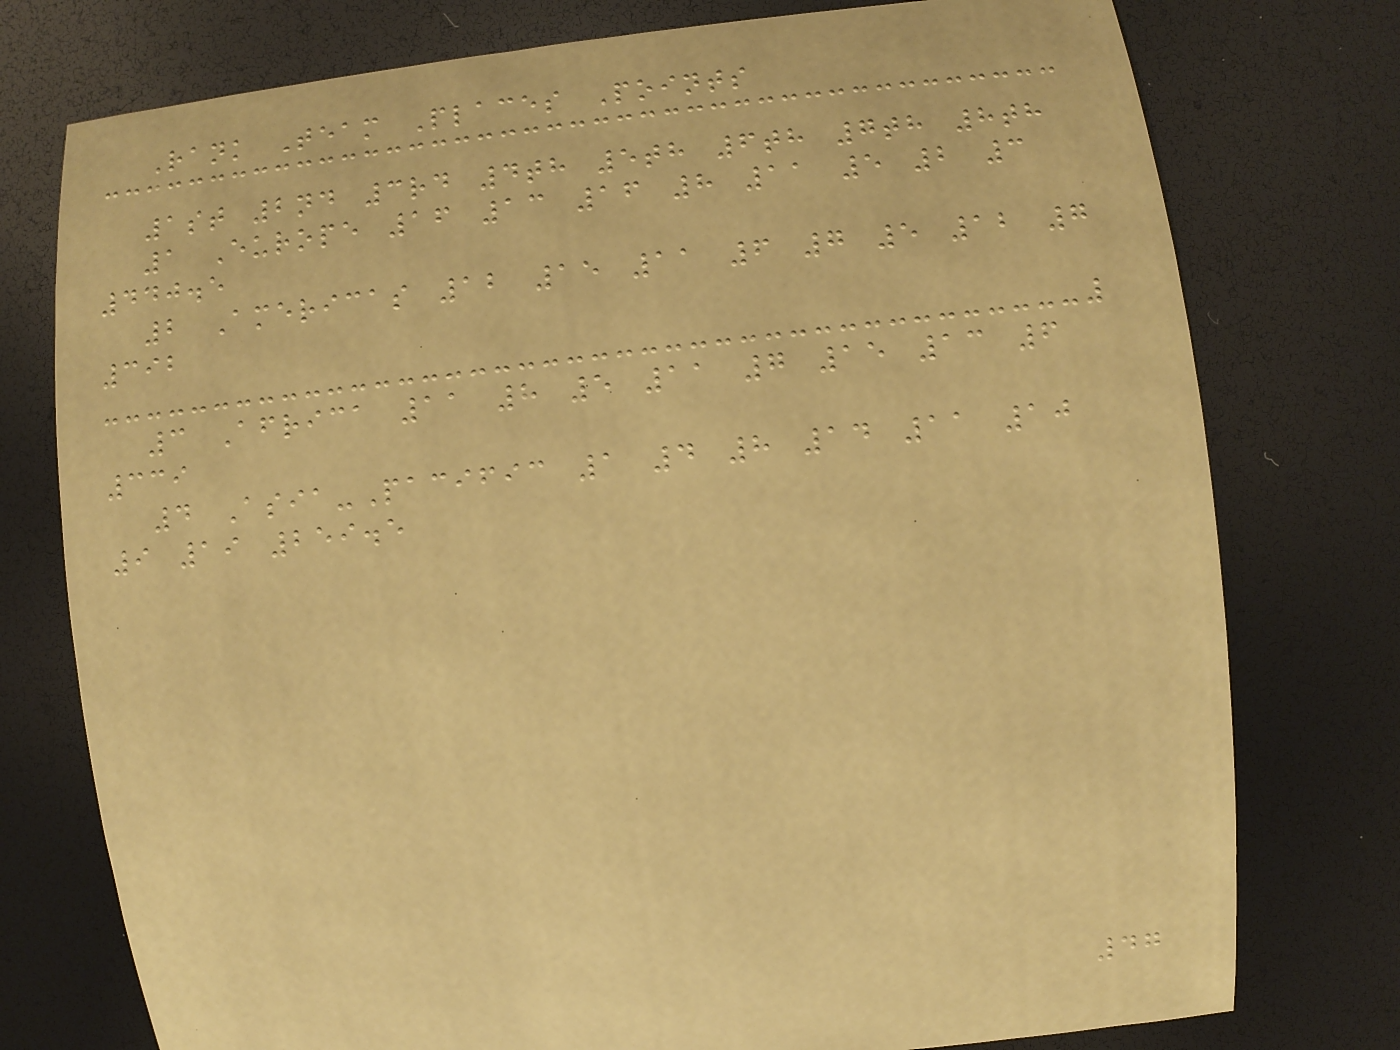Rank Team Places Points
1st 2nd 3rd 4th 5th 6th 7th 8th
1 Europe 16 13 16 8 11 5 2 3
440.5
2 Americas 12 15 11 6 7 5 12 7
392
3 Africa 11 8 5 11 7 15 13 6
339
4 Asia-Pacific 1 4 8 14 11 10
9 19 259.5
47
